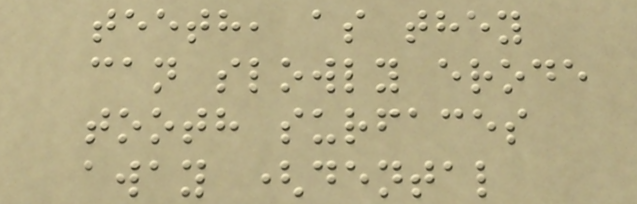teeth, as they
can slowly erode
tooth surfaces
away (dental
